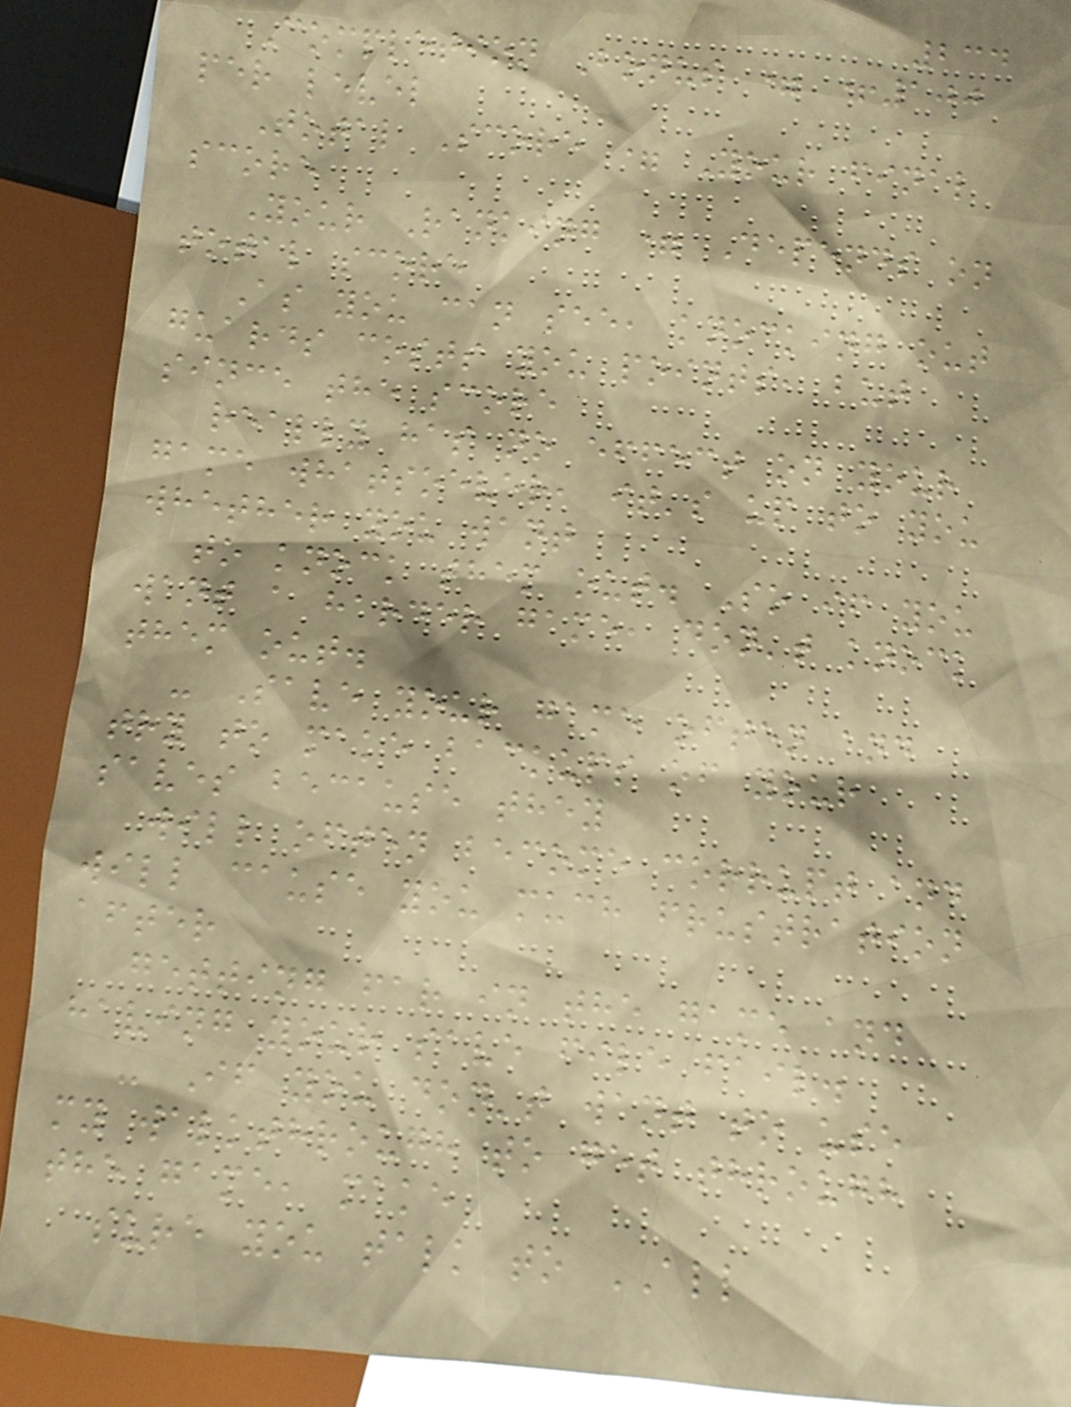234
Completion Bonus = +100
per level
Total Score = Your final
score
Your Ranking = Depends on
total score
As you can see, knocking out
guards costs you points, but
since the score
really has no effect on your
game whatsoever, it's up to you
whether you want
to knock them out. So if you
want a harder game, don't knock
them out.
- Save your game often and
try to make backups of your
saves because they
will often become corrupt and
will cause you much frustration
after
getting far in the game and
having your save file fail.
- If you don't want to use
my walkthrough to get through
the game, make
sure you talk to ALL
